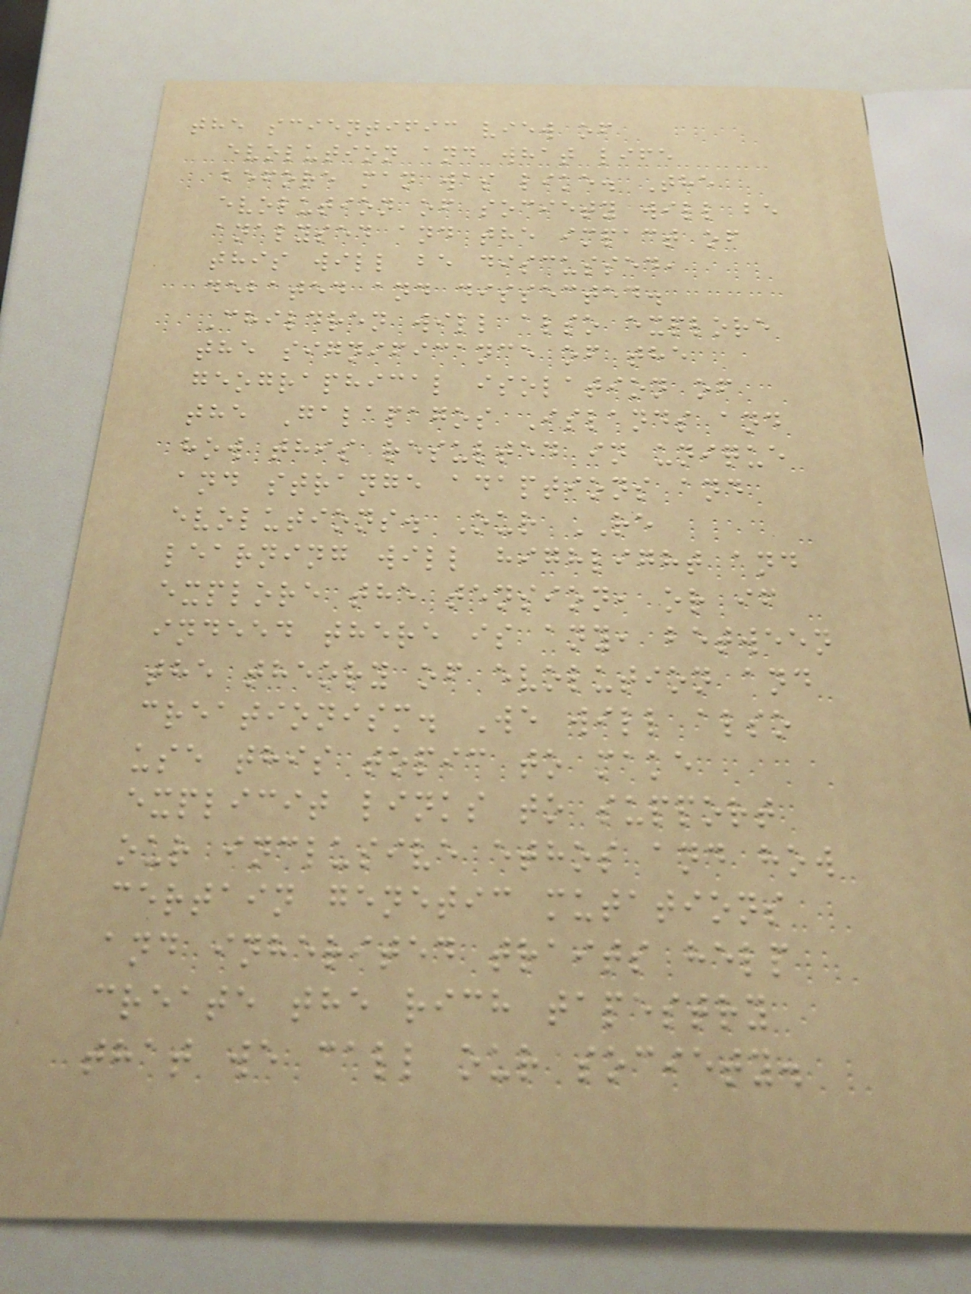the scientific view of
evolution and what life
before man was like. The
evolution of society will be
analysed and the impact of
this will be discussed,
debated and dissected.
Children will also explore
the significance of the
geographical isolation of
the Galapagos Islands and
how this resulted in unique
and strange adaptions and
evolutions. Our RE
learning will highlight and
explore the tension, or if
indeed there is any, between
the theory of evolution and
creationism. We will also
use this topic to make
explicit links to support
our inclusive ethos and how
certain genetic mutations
and inherited traits help
create the rich tapestry
that we call our society.
